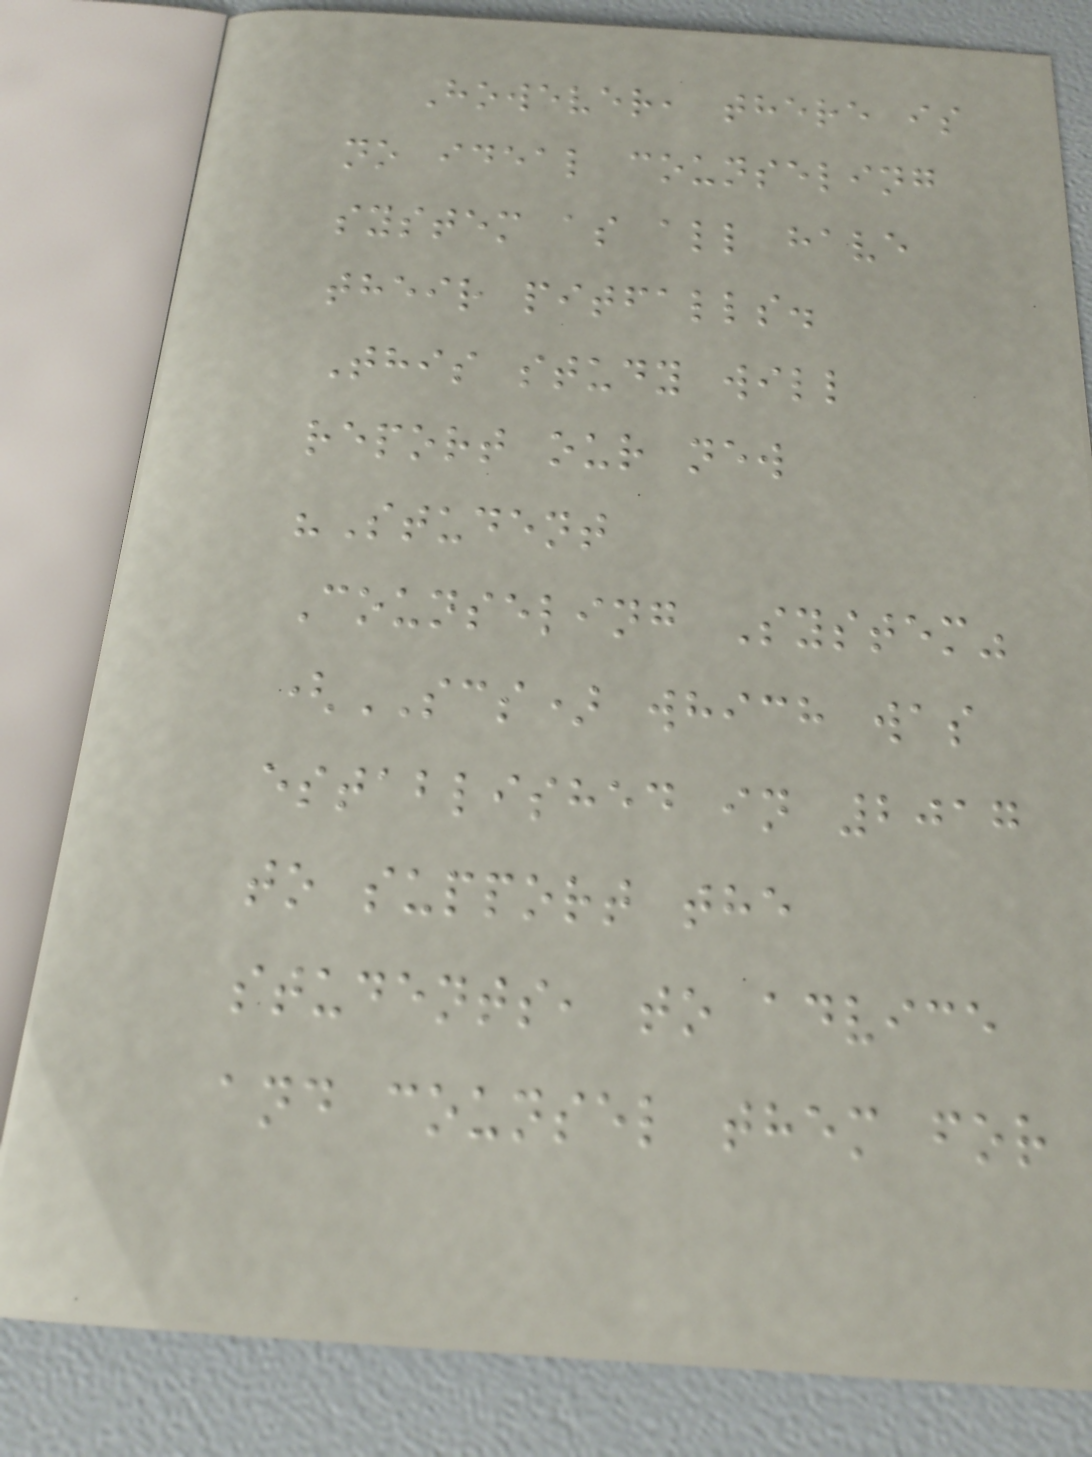However, there is
no ideal counseling
system as all have
their pitfalls.
This study will
report our new
"Student
Counseling System"
(SCS) which was
established in 2017
to support the
students, to advice
and counsel them for
